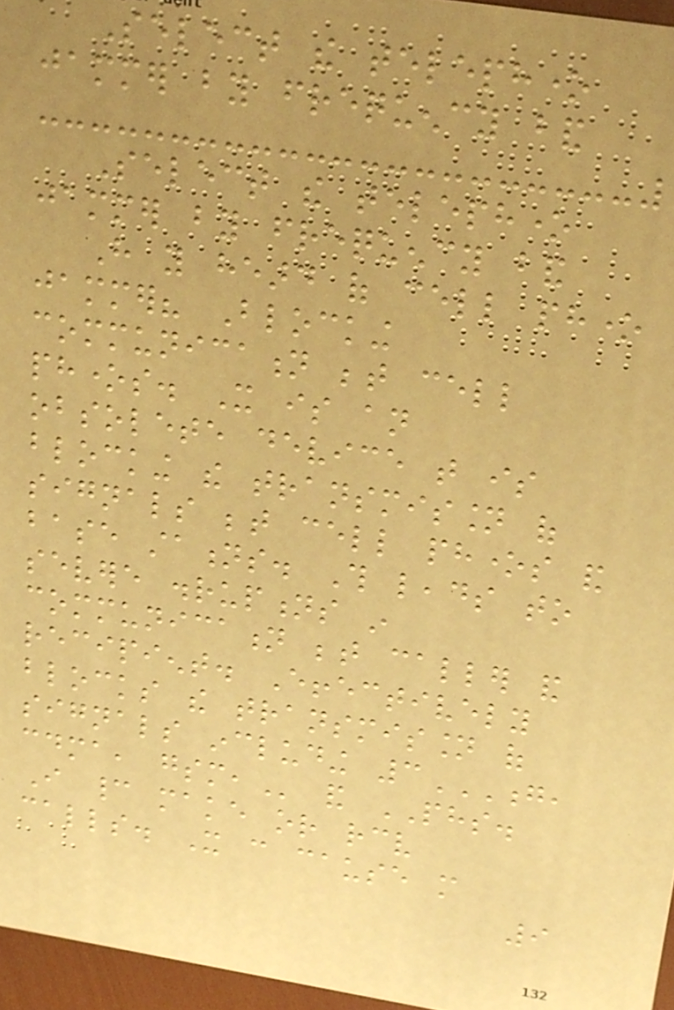Select the telephone
jammer by frequency band
Select the telephone
jammer by frequency band
Have you heard of cell phone
jammer? Blocking
communication between cell
phones. It is an
obsolete device that is
blocking the transmission of
signals between cell phones and
base stations. This leads to
severe disruptions in
communication between caller and
recipient. Effectively
blocks the transmission of
signals including 3G,
CDMA, GSM, and PHS.
I cannot make or receive
calls. It can cause more
9
